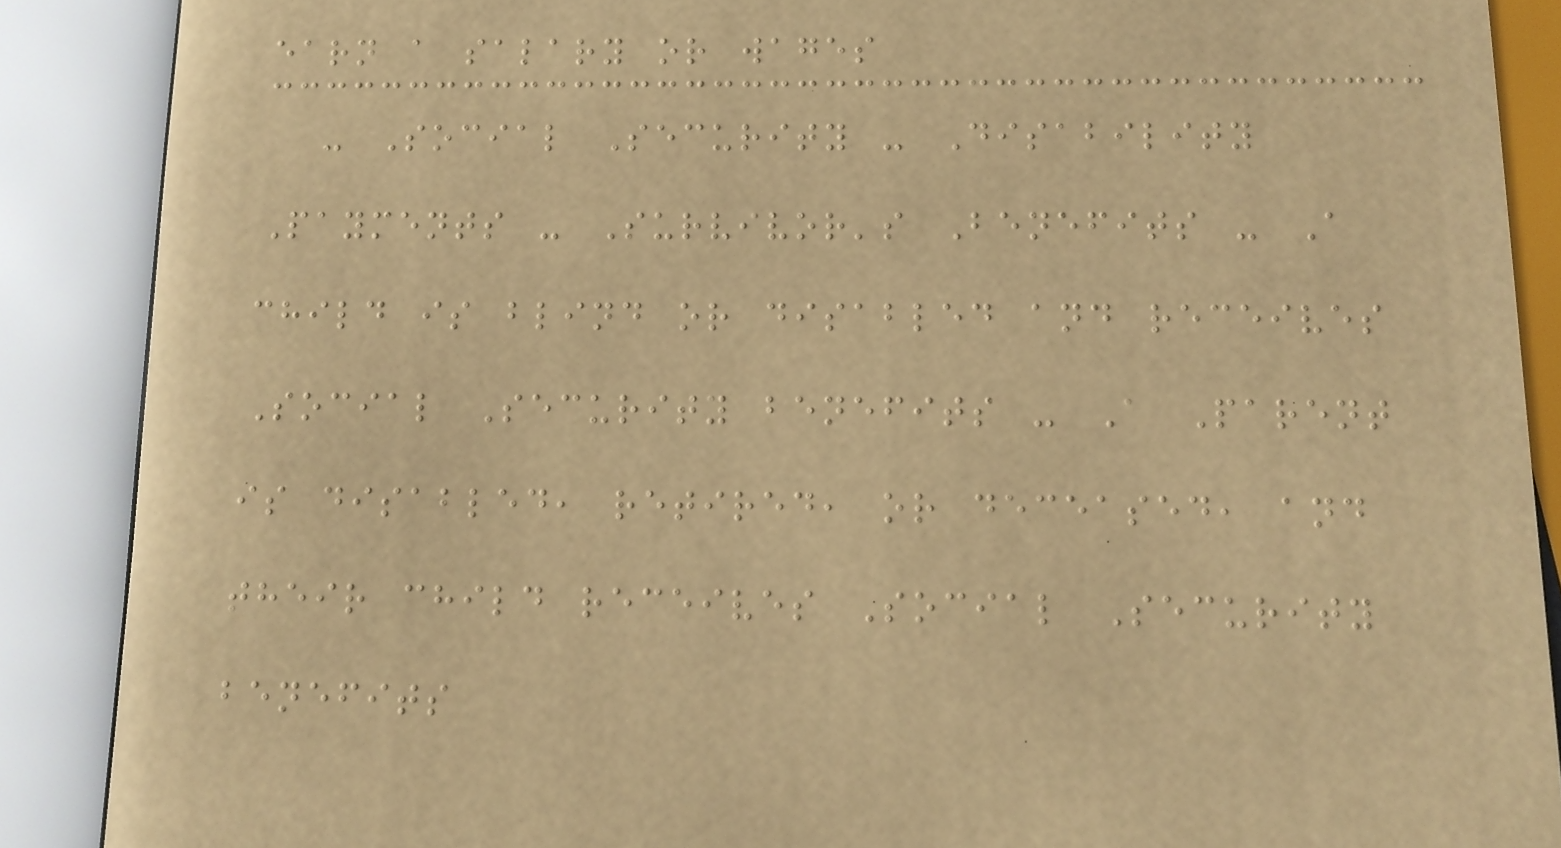earn a salary or wages
- Social Security - Disability
Payments - Survivor's Benefits - A
child is blind or disabled and receives
Social Security benefits - A Parent
is disabled, retired, or deceased, and
their child receives Social Security
benefits
